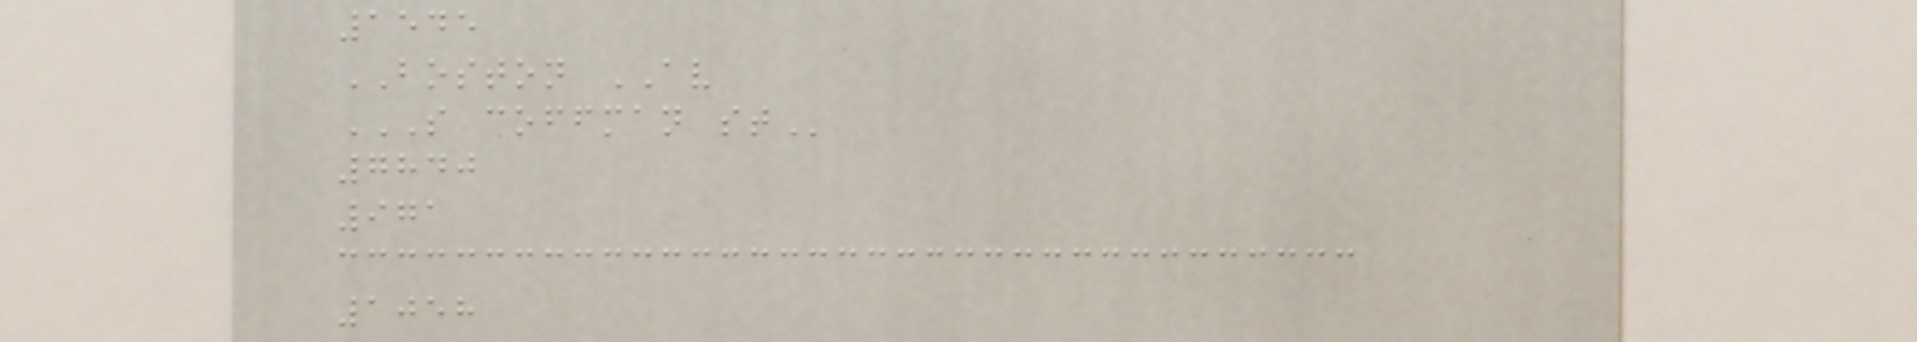1545
BOSTON AV
S COFFMAN ST
7840
971
1058
